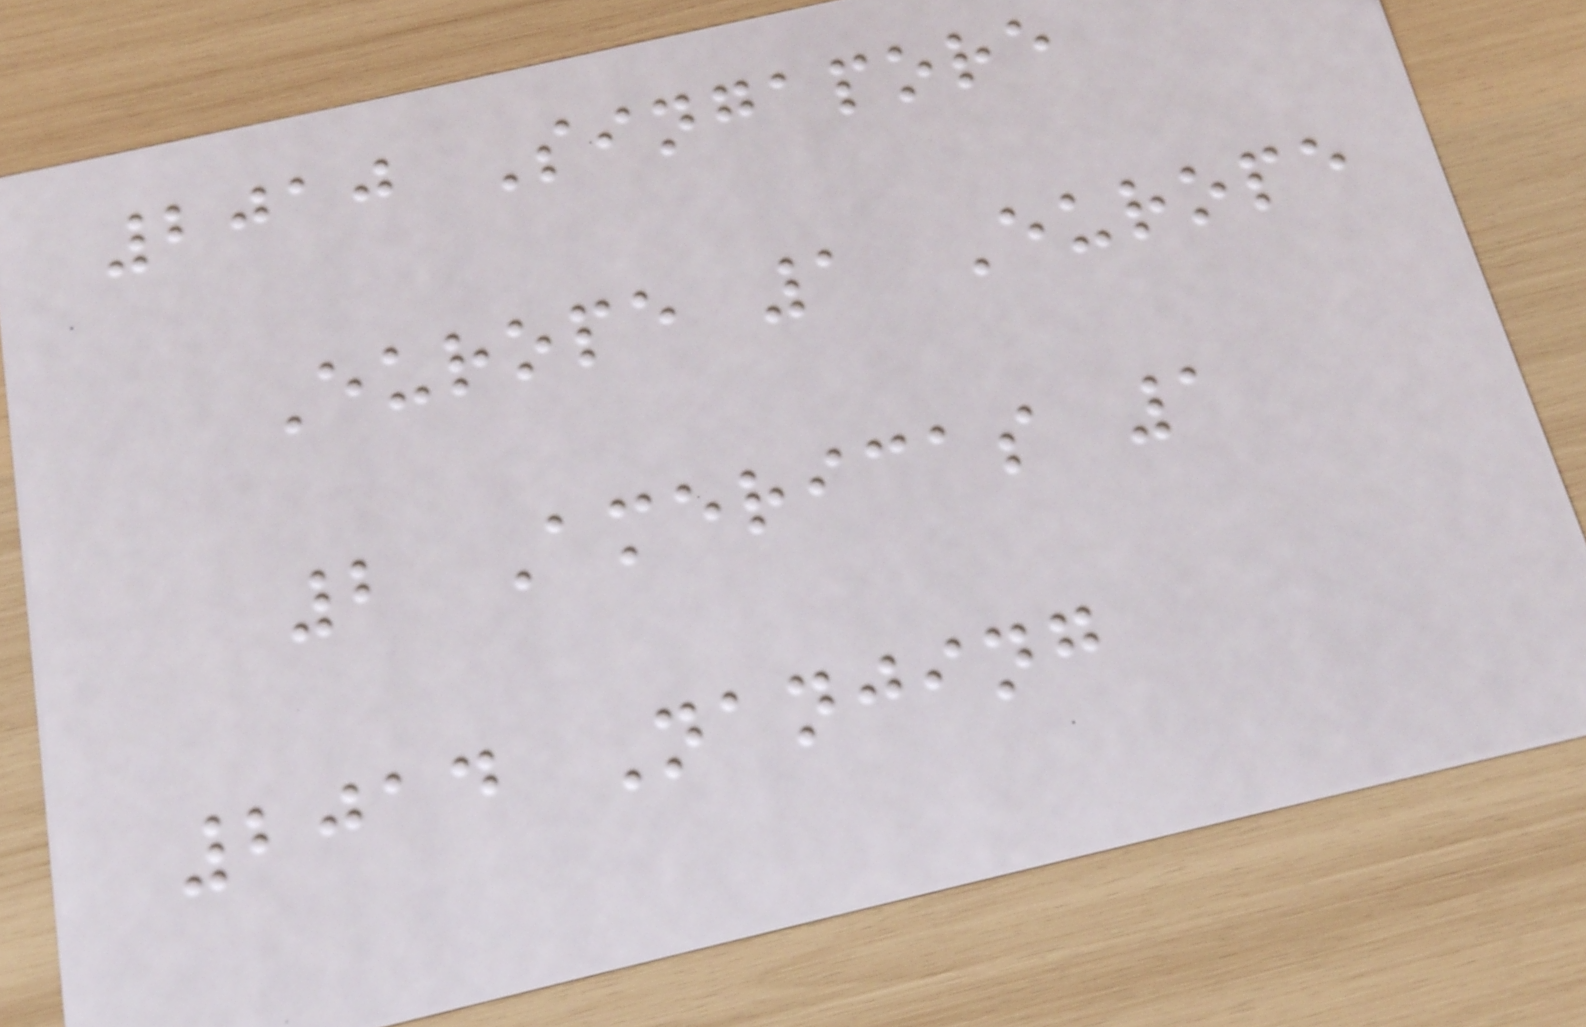2010 Singapore
Europe 1 Europe
2 Americas 1
2014 Nanjing
